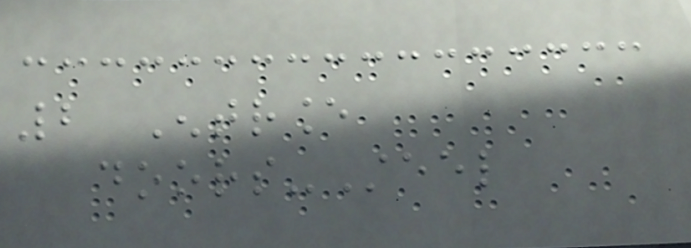2 Entrance
doors-Steel
